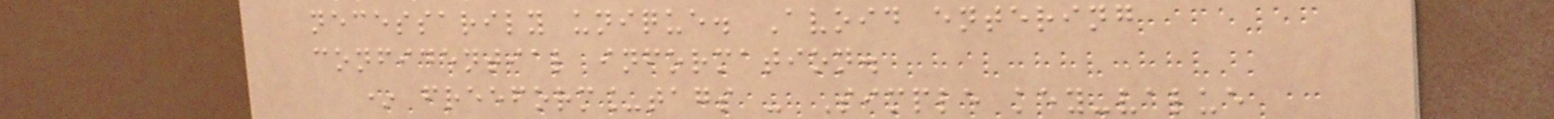necessarily unique. Avoid entering
confidential information.
* freeform_tags - Simple key-value
